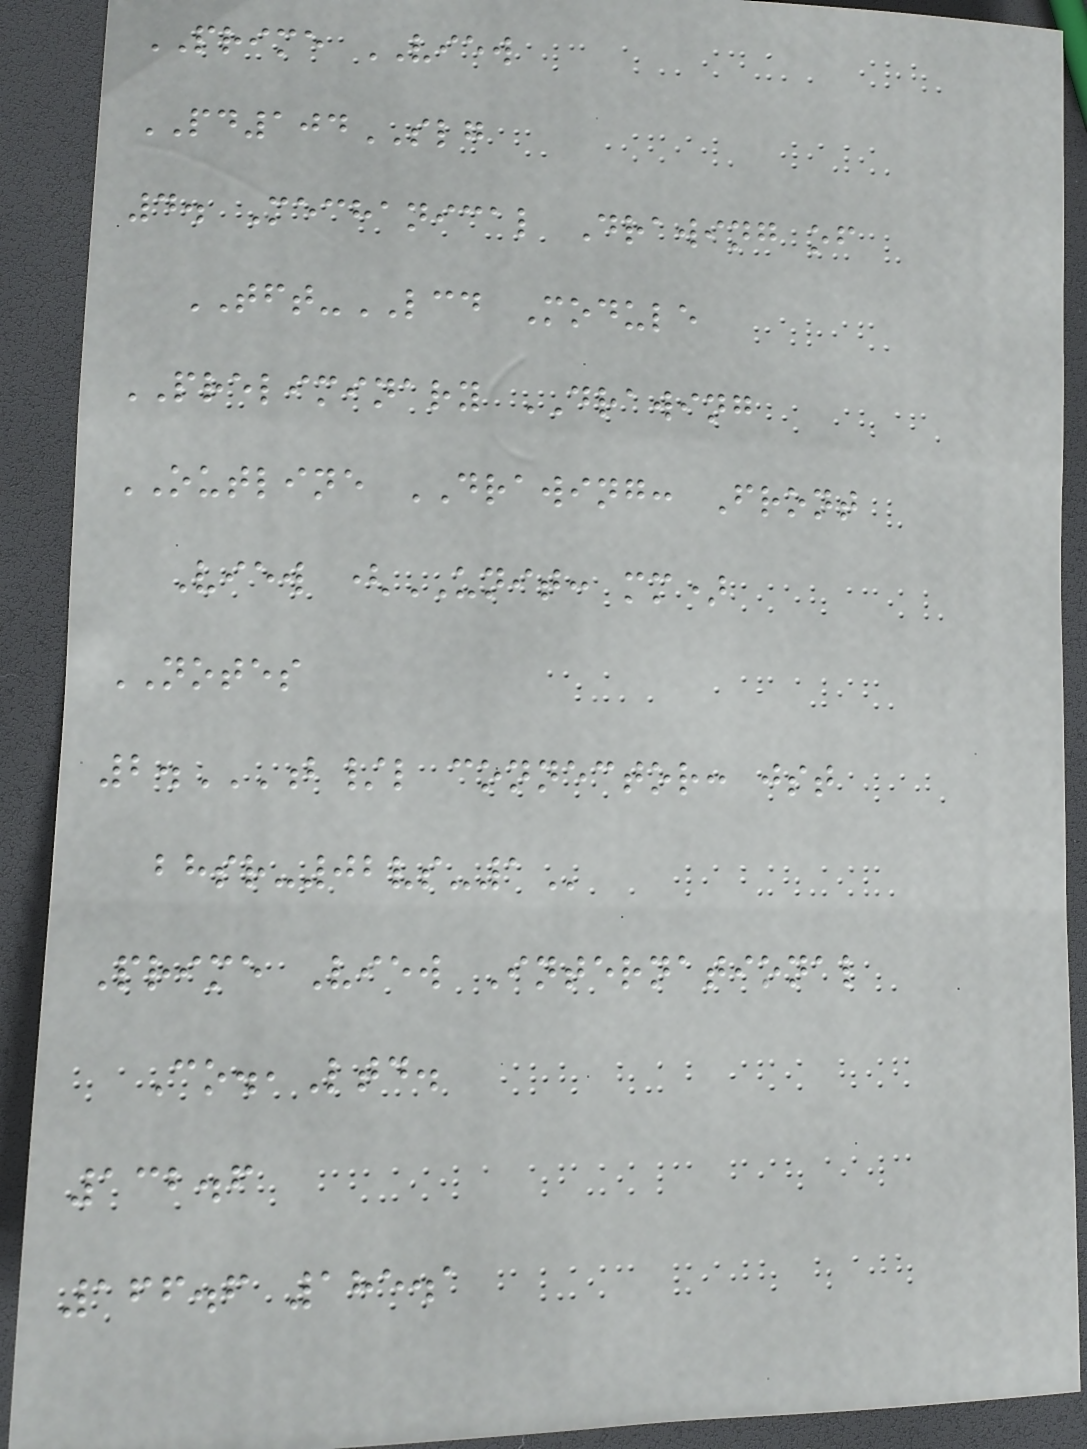PRIME VIEW
PD104SLG
4. Mechanical Drawing of
TFT-LCD Module
PRELIMINARY DRAWING
OUTLINE DRAWING: Front
View (UNIT: mm)
NOTES
2.B/L CONNECTOR: JST
BHSR-02VS-1
Prime View International
Co.,Ltd.
132.6
166.6 185.1
